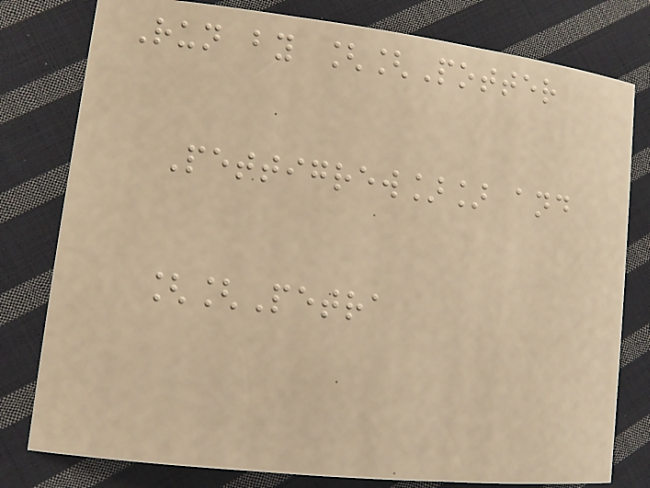Run by [[Potter
Pettigrew]] and
[[Petra
